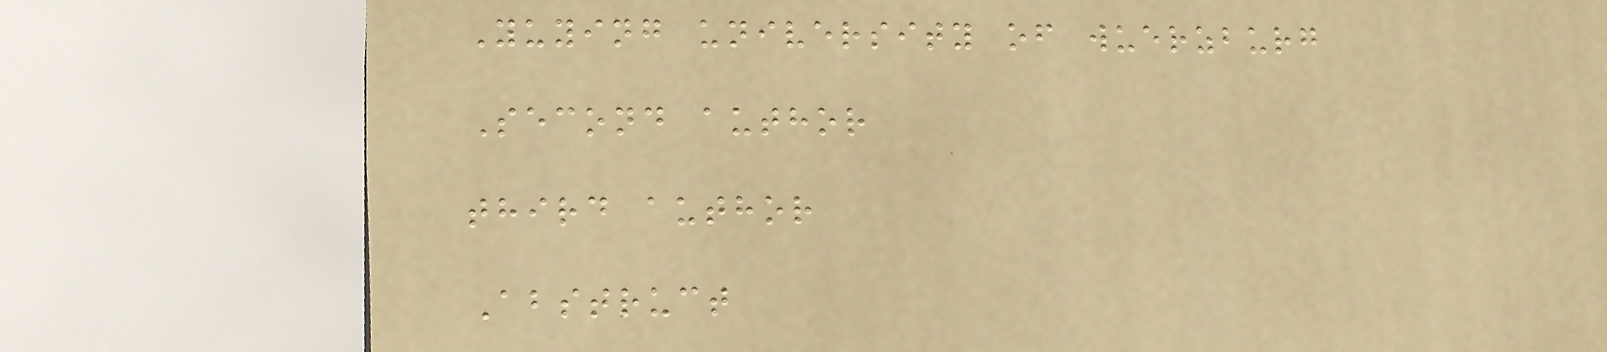Yuying university of wuerzburg
Second author
third author
Abstruct
